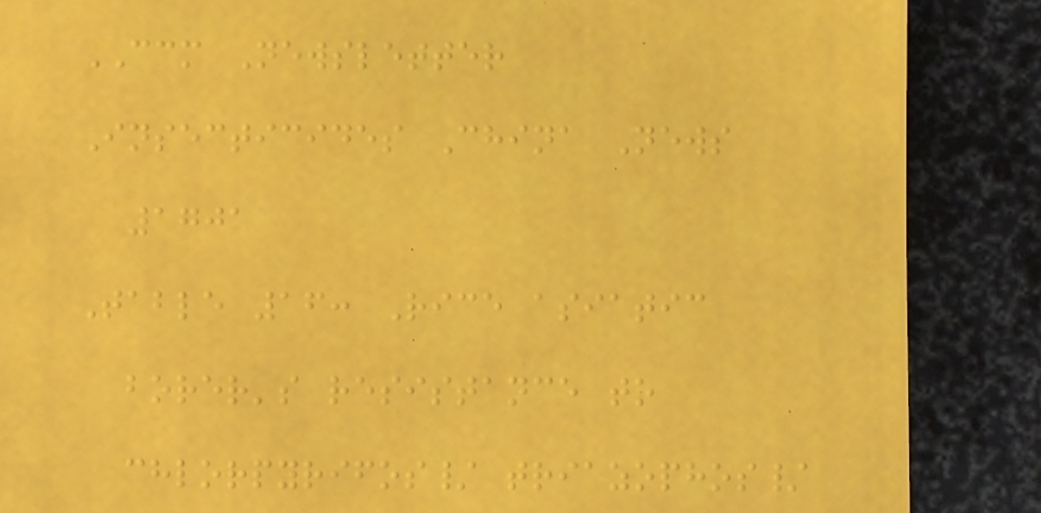CCM Newsletter
Insecticides China News
1701
Table 16: Rice asiatic
borer's resistance to
chlorpyrifos/ triazophos/
